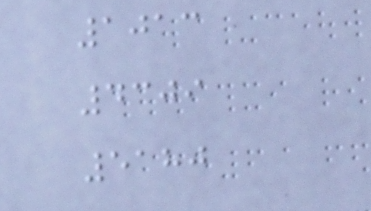1013
4309
5180
